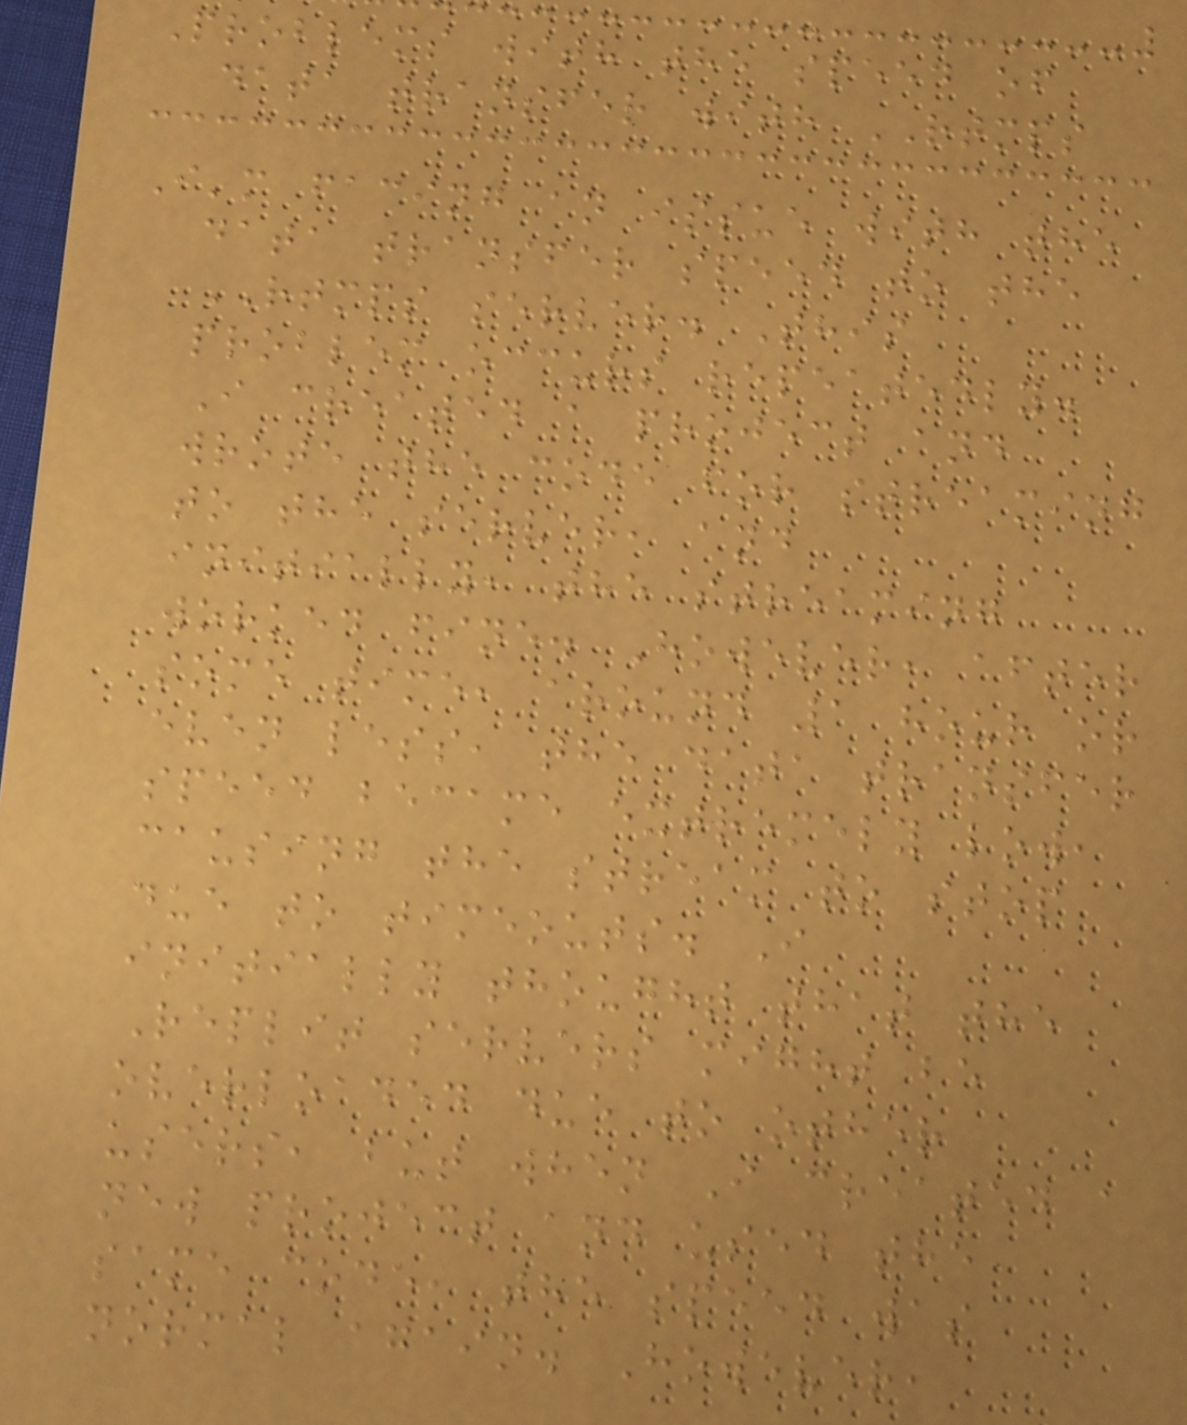Problems with the speed of
data transfer with RTMPS
I'm facing an issue with the
data transfer speed to the
RTMPS server. This
problem occurs repeatedly.
I created a project and
wrote the code for streaming
to the server, and
initially, the streaming
worked fine. However, after
some time, around 1 hour or
even less, the data transfer
speed became extremely low,
causing the stream to stop
due to timeouts. I
initially thought that the
Replit servers might be
overloaded due to other
users, but when I created a
new project and used the
same code, the speed was
normal again. However,
